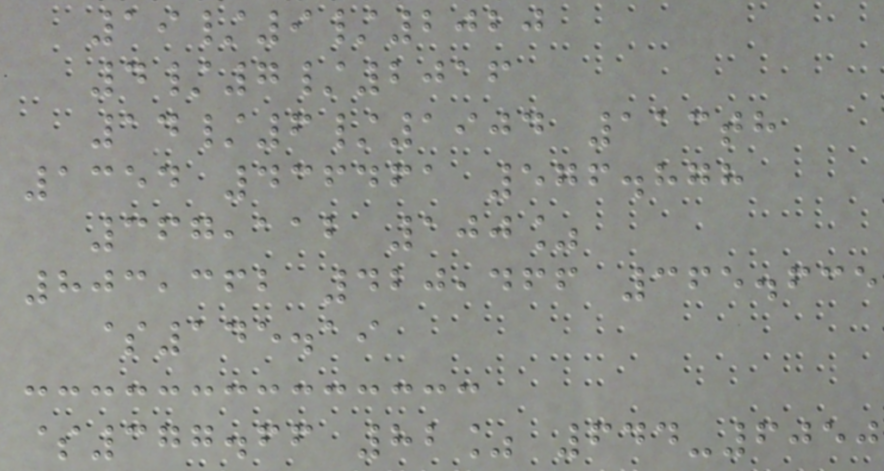19/9/2020
4/7/2016
14/6/1904 113th
1354 436461 576.878
367,112 100%
803,362 420,466 365.635
$145.19
$377.66 82% 644-6050
